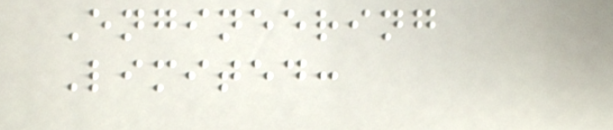Engineering
Limited:
